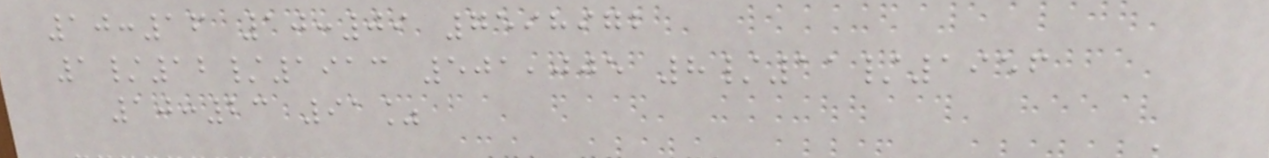10:16 10:09 7598972
1/12/1913 501,005 8/11/1956
10:23 91%
